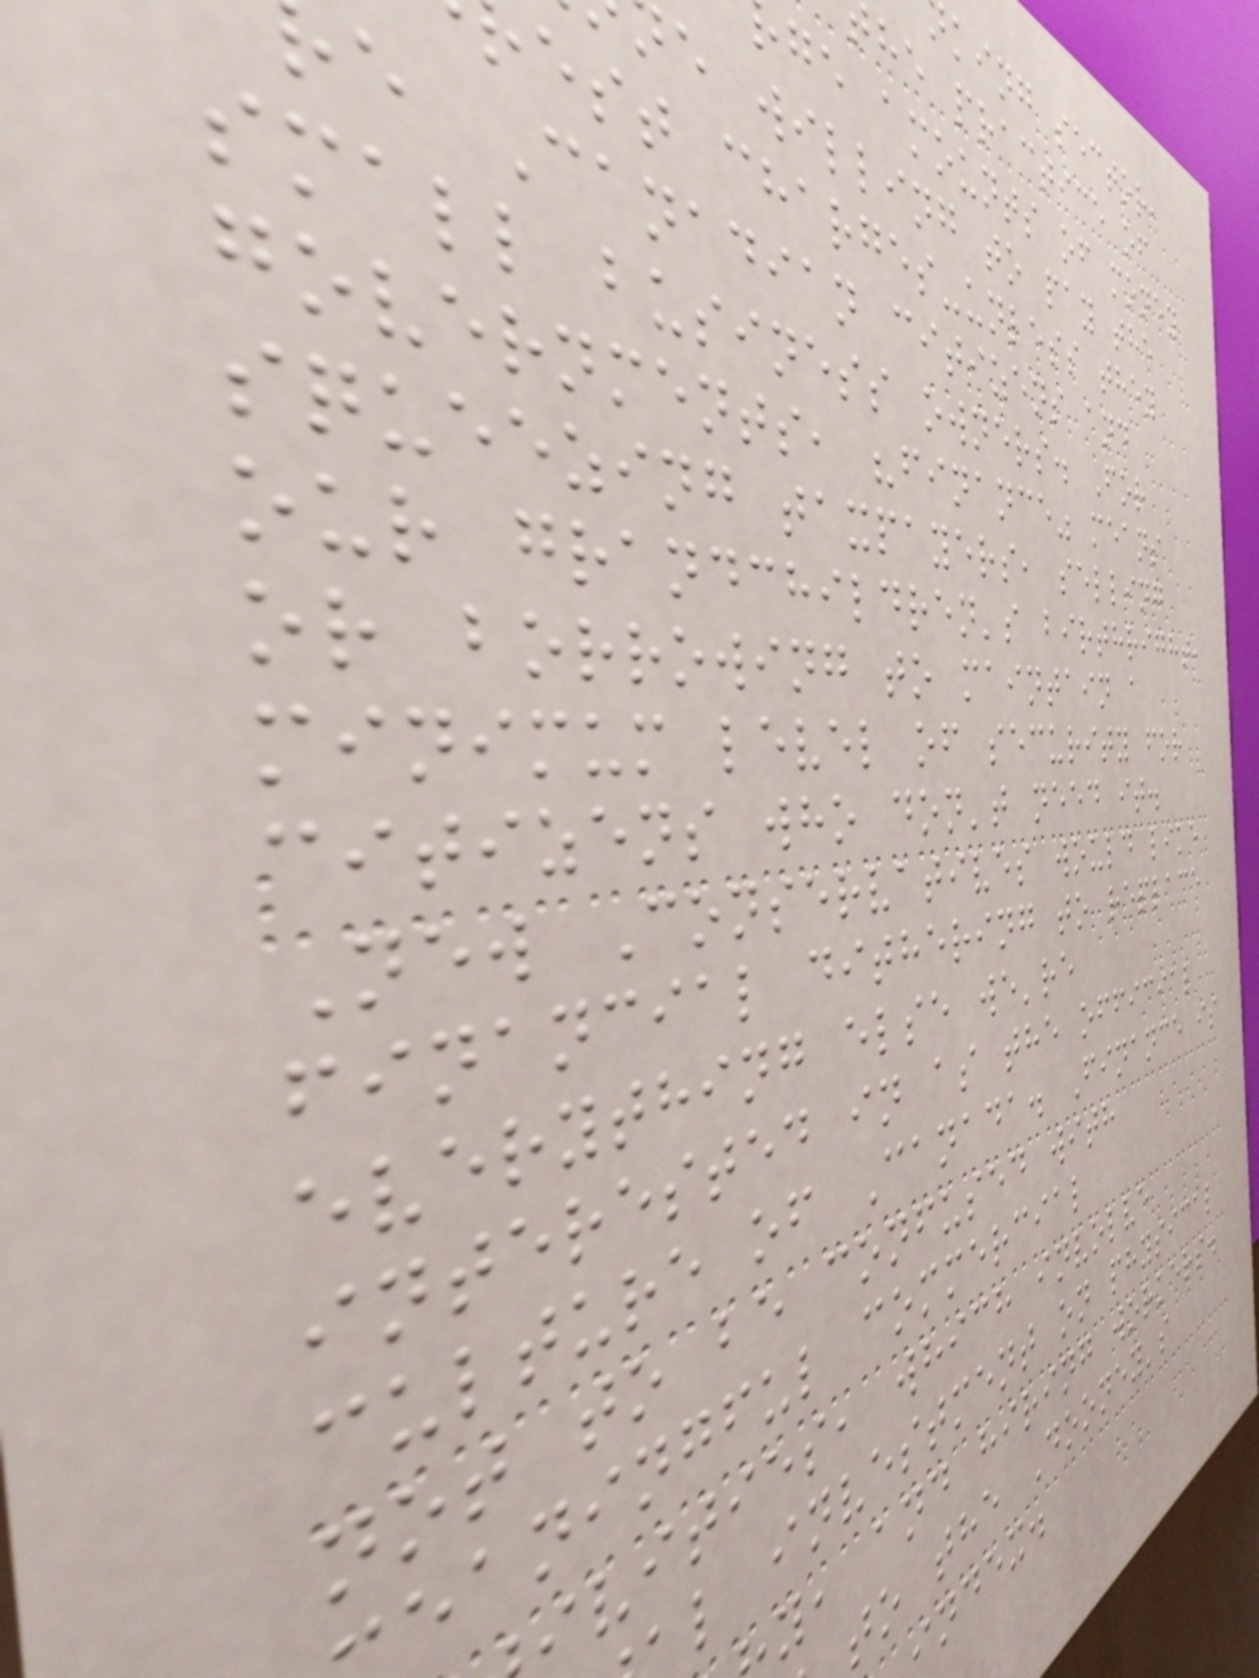king sector,
he practice of
ge amounts of money
e willing to pay the
est charges-unless they
e Canadian citizens and
small business owners. For
governments, "finance" means
squeezing taxpayers, selling
our grandchildren's birthright,
or borrowing to maintain a
minimum level of security for
citizens who don't need it.
New Conservatives would like
financial dithering to replace
everything else we're
interested in as the official
culture of Canada. Finance is
not to be confused with
eaningful commercial
vities, which involve
l investment on physical
y, and hiring workers.
to the Dooney's
index.
